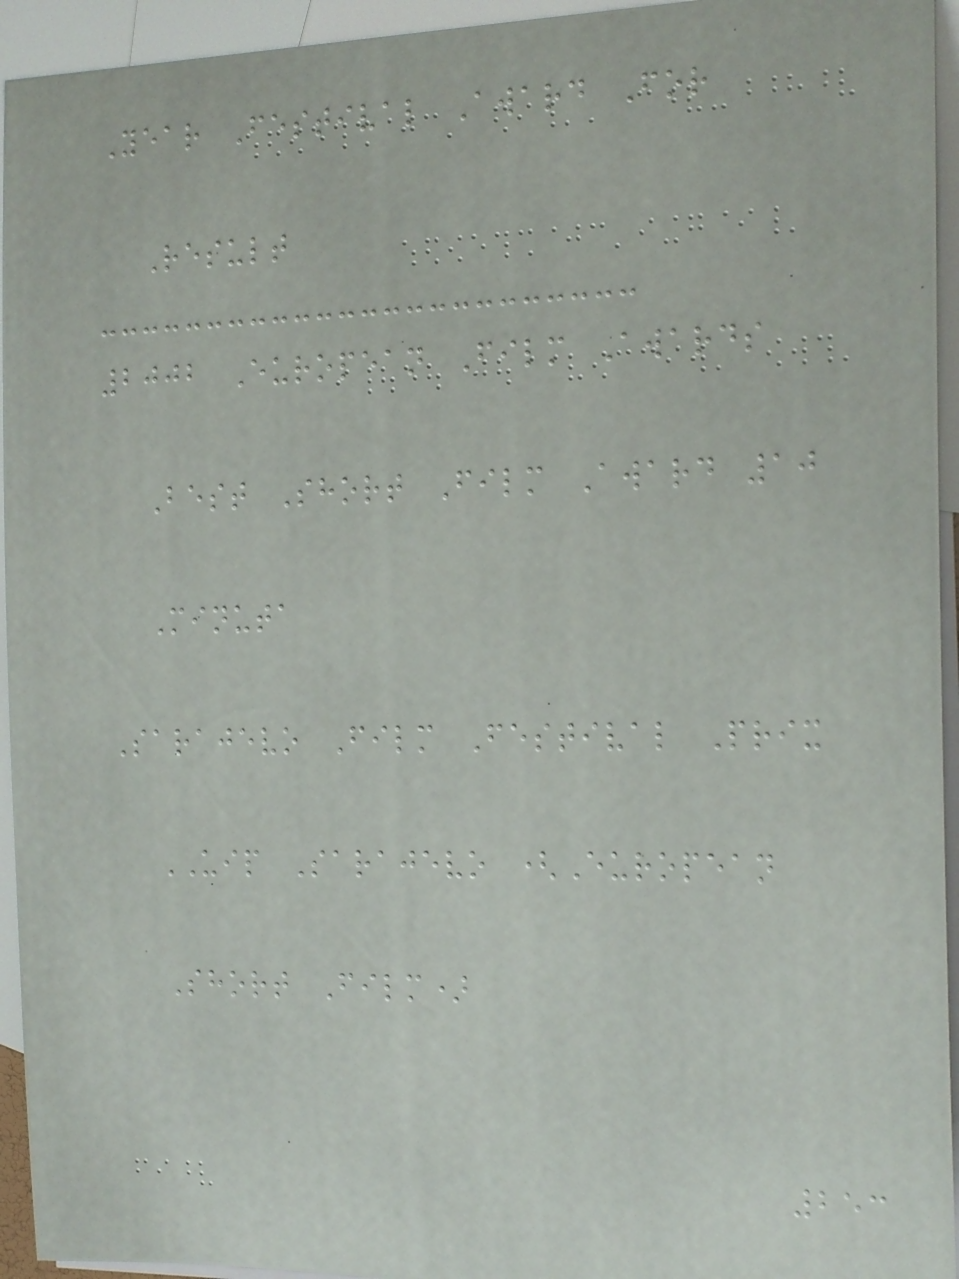Year Festival Award For
Result
2002 European Film Awards
Best Short Film Award 10
Minuta
Sarajevo Film Festival Prix
UIP Sarajevo (European
Short Film)
253
